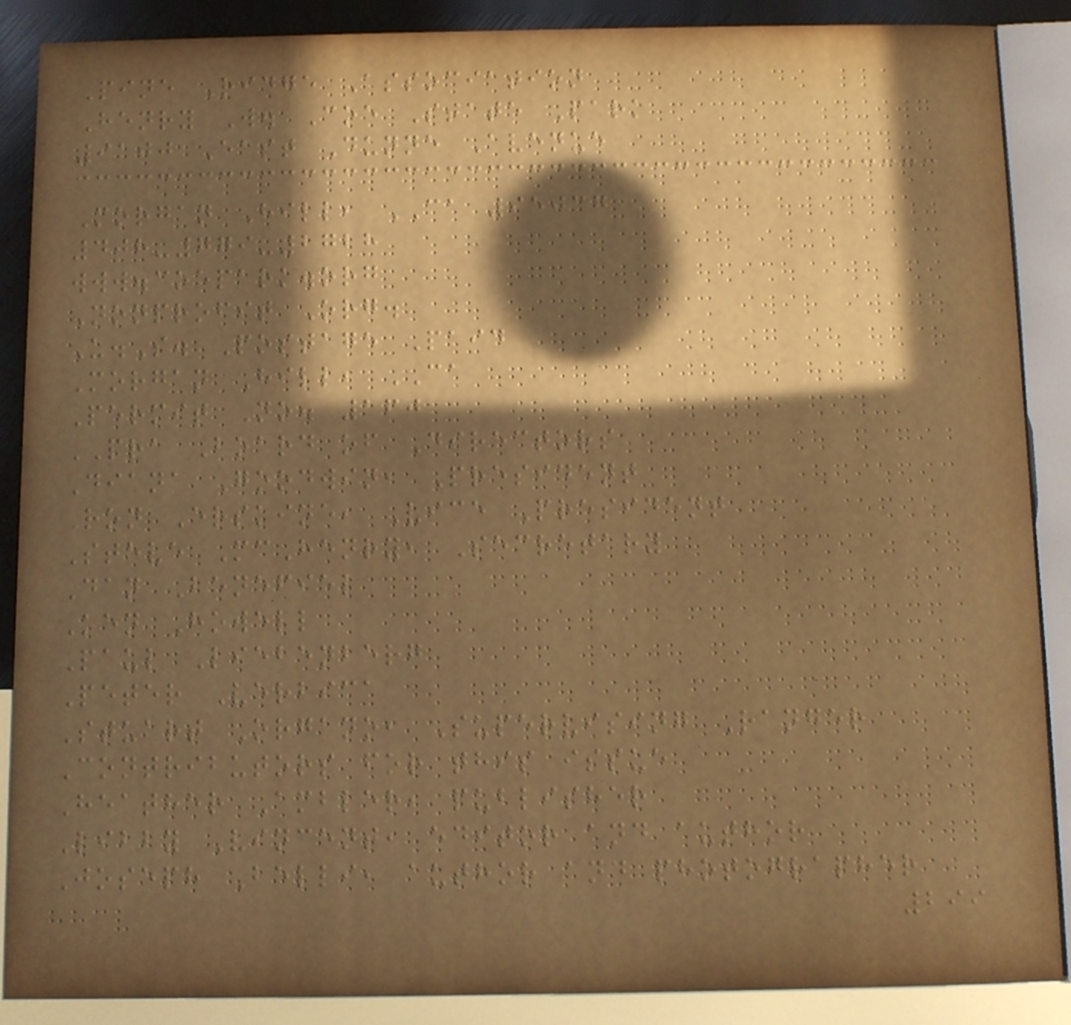Pine Ridge Association
Henry W. Coe State Park
9100 East Dunne Avenue
Morgan Hill, CA 95037
408-779-2728
www.coepark.org
Nonprofit Org.
U.S. Postage Paid
Morgan Hill, CA
Permit No. 160
PRA Board of Directors
Diana Goodwin, President
Ron Erskine, Vice President
Steve McHenry, Secretary
Dan Benefiel
Ken Howell
Paul Liebenberg
Peter Verbica
Stuart Organo, Supervising Ranger
Contributors for this issue
Heather Ambler, publisher
Libby Vincent, editor and author
Joseph Belli, author and photographer
299
